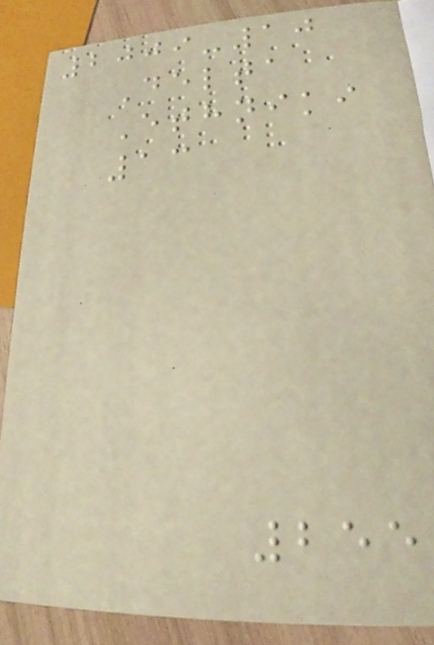2009-10
Delta
Ethniki
13
255
